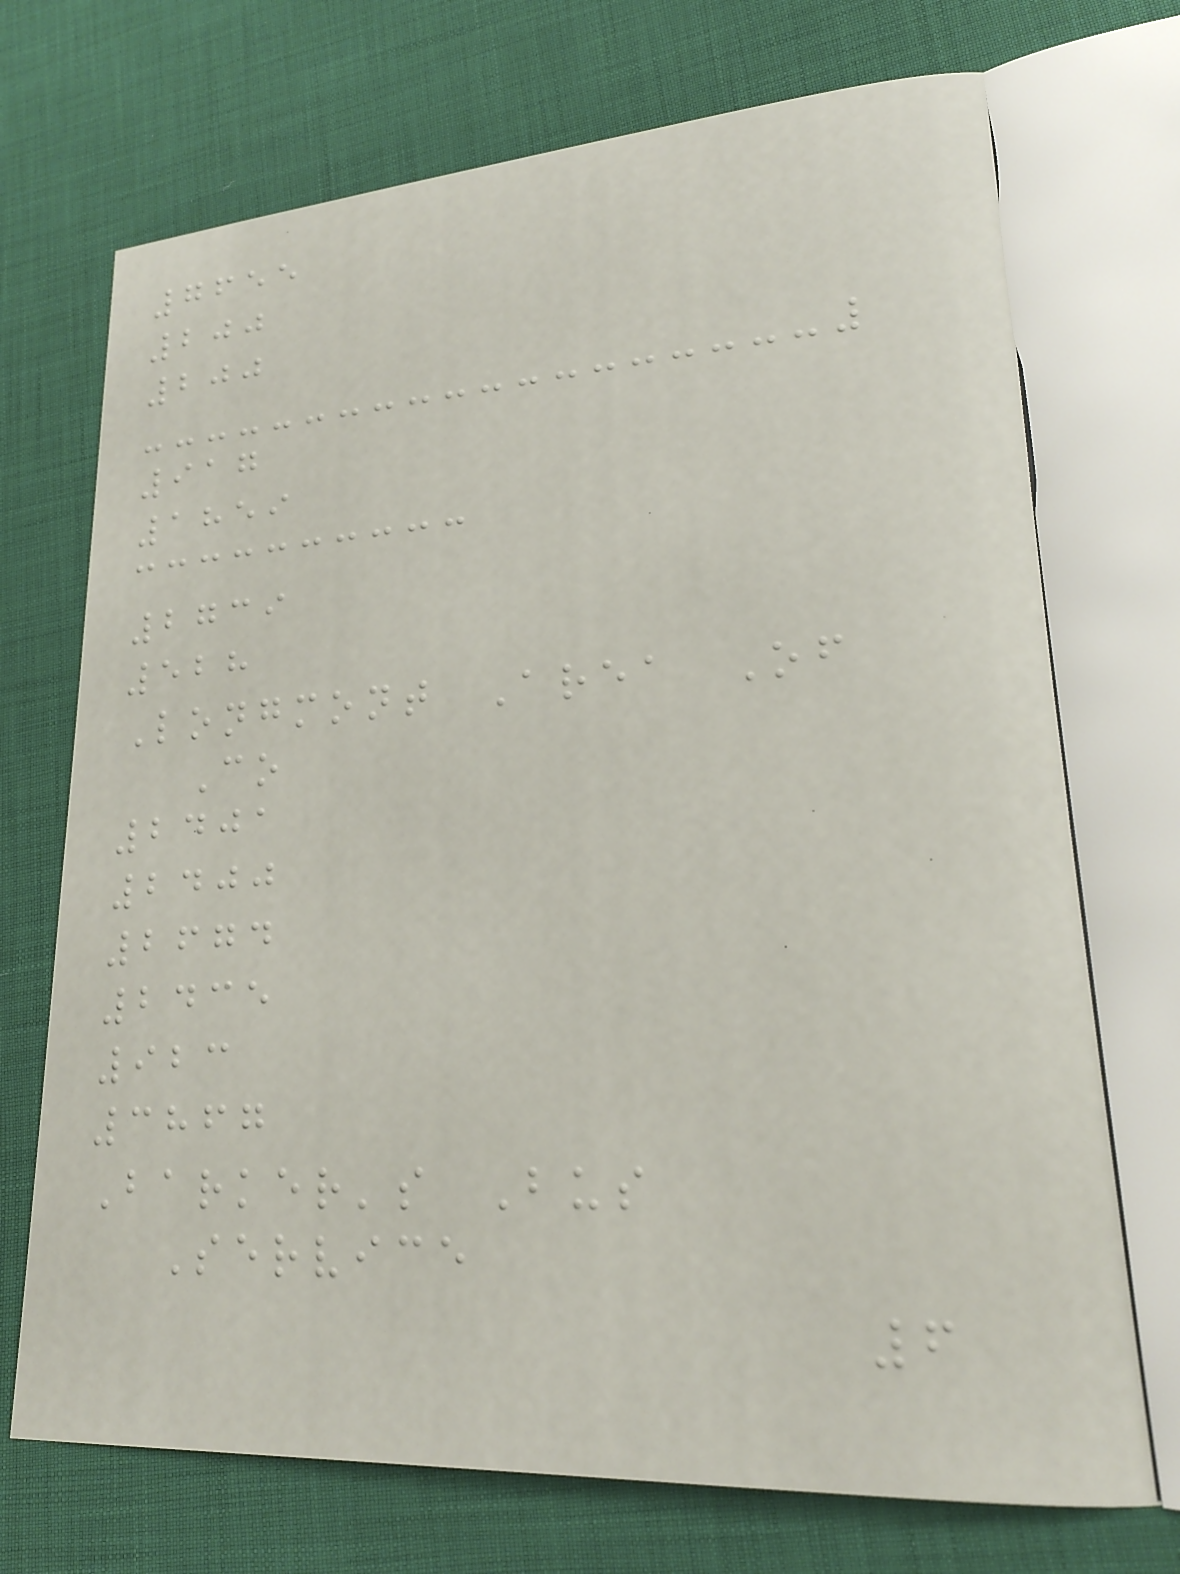7655
200
200
917
1859
2739
528
Longmont Area Of
Co
2401
2400
2674
2435
923
3867
Barker's Bus
Service
6
